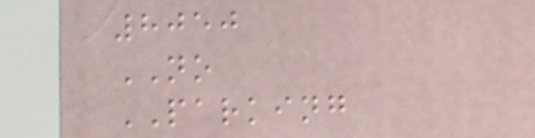8050
NO
PARKING
